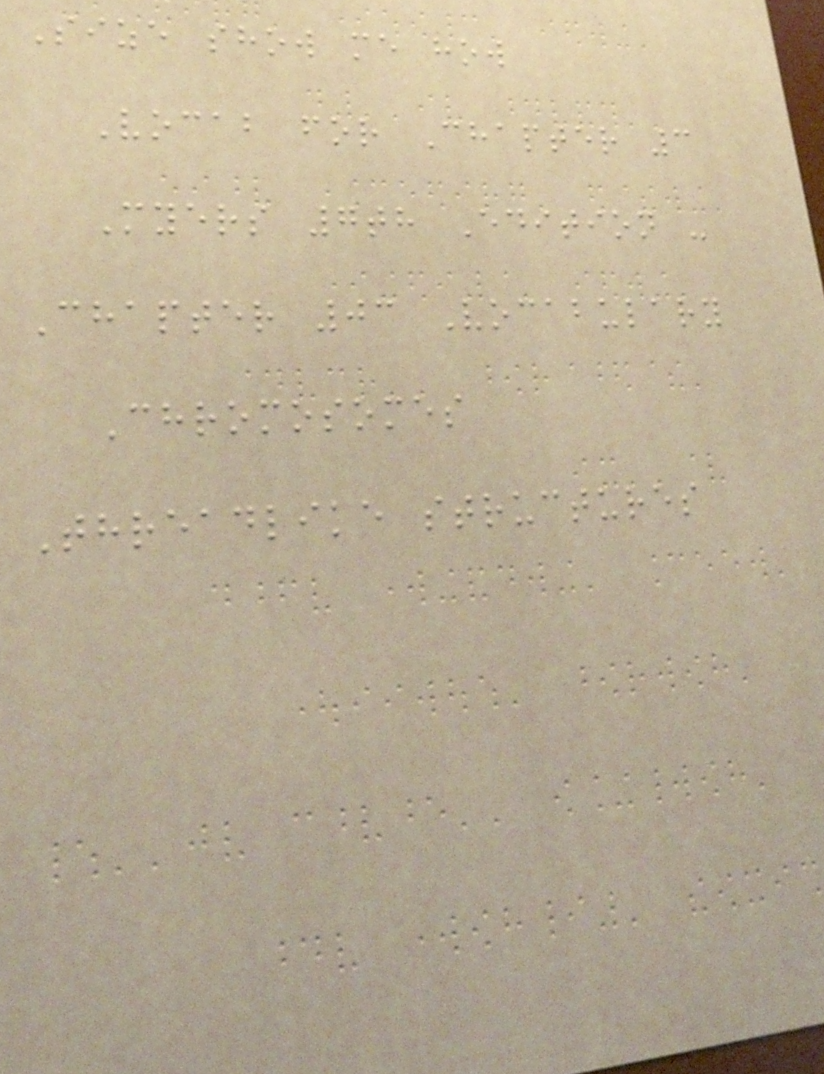Size show me how
Vocab for Chapter 3
Myers 7th Edition -
Chapter 03 Vocabulary
Chromosomes
Threadlike structures
